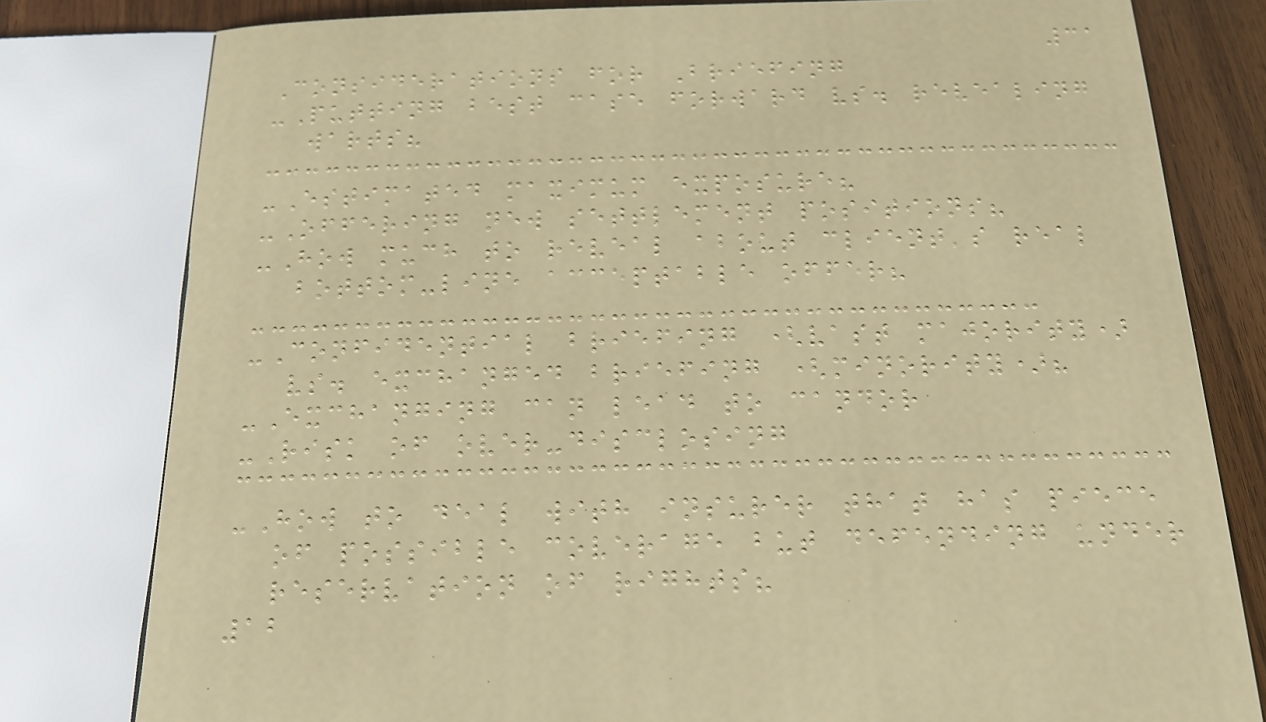31
Considerations for Briefing
-Putting best case forward vs. revealing
warts?
-Estimated maximum exposure?
-Offering new settlement positions?
-How much to reveal about client's real
bottom-line acceptable offer?
-Confidential briefing (vast majority)
vs. exchanged briefing (minority)?
-Exchanging can lead to candor
-Risk of over-disclosing
-How to deal with insurer that has piece
of possible coverage but defending under
reservation of rights?
12
